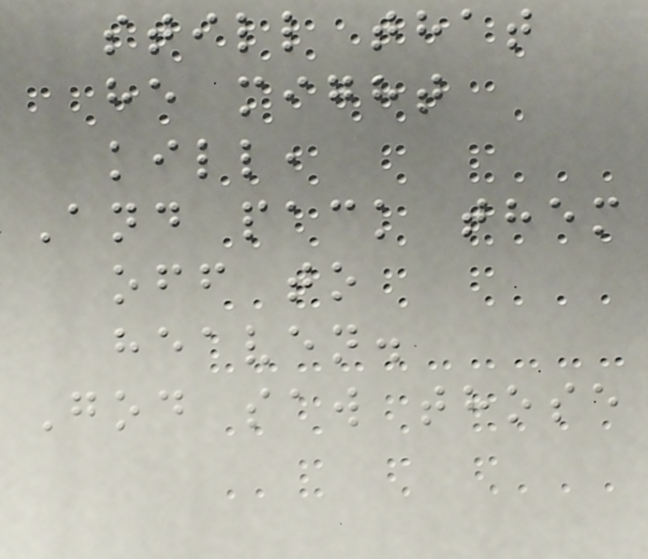still that
he might
kill,
And pack them
off to
heaven.
God saw those
